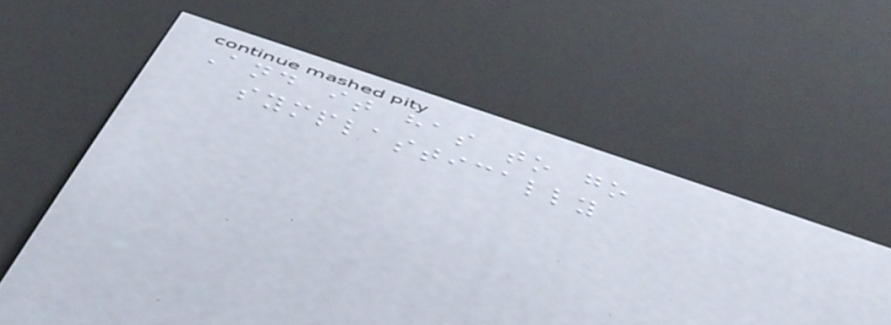And it has to go
symplastically
